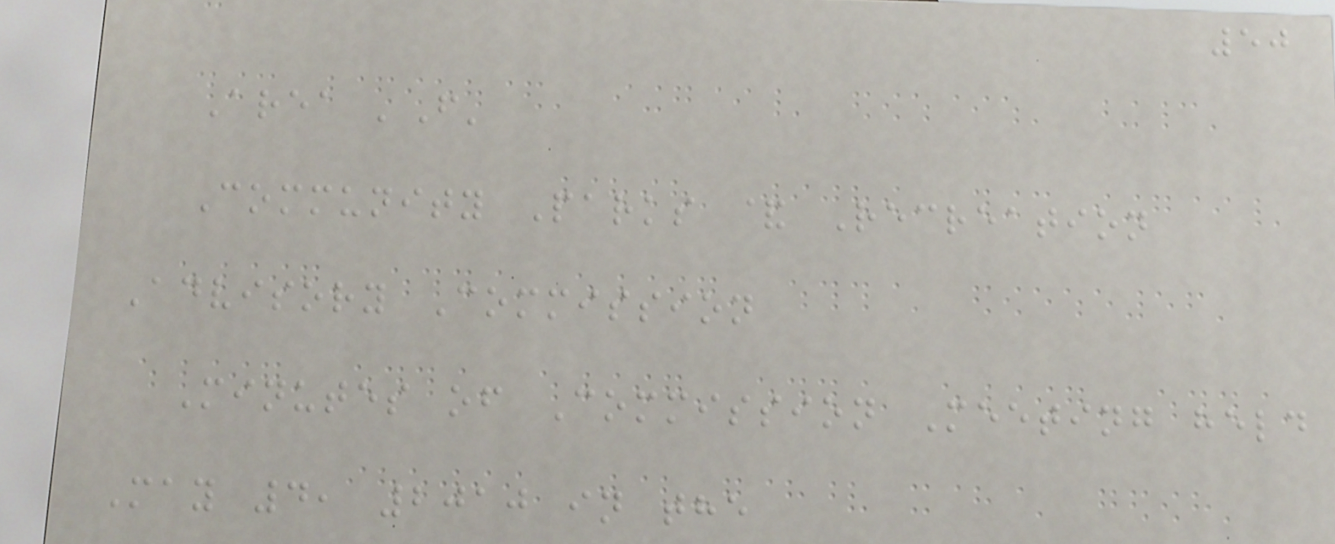50
Area 'F'
Community Parks & Recreation
Advisory Commission
Minutes of Commission Meeting held
May 4, 2010 in the
